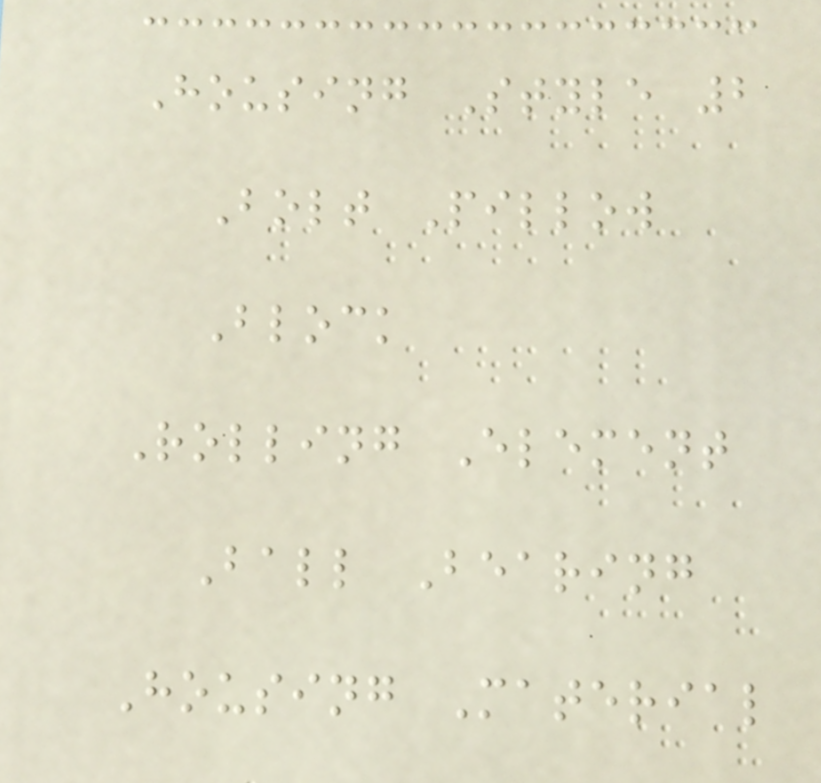Housing Style 2
Bolt Pillow
Block
Rolling Element
Ball Bearing
Housing Material
